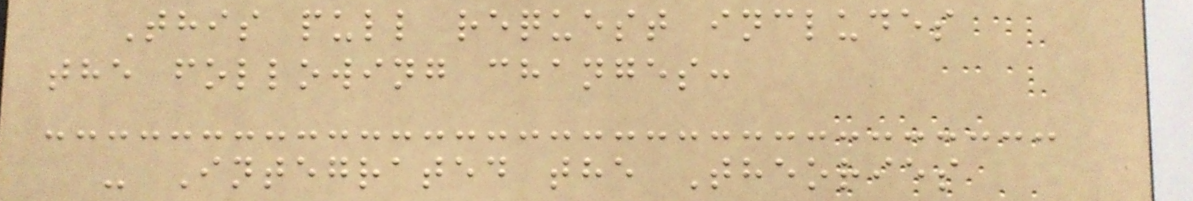This pull request includes
the following changes:
- Integrated the Theories
